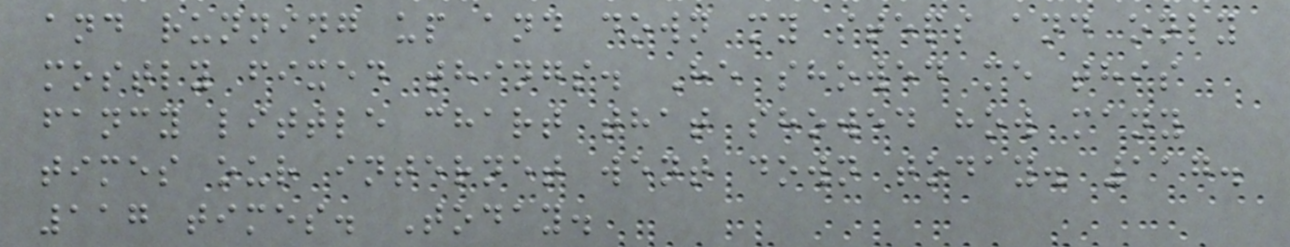and running up and down my steps and only
mostly fixed things. He showed me this
fancy little chart that showed how many
times our internet went down today. 117.
117 times. Today.
